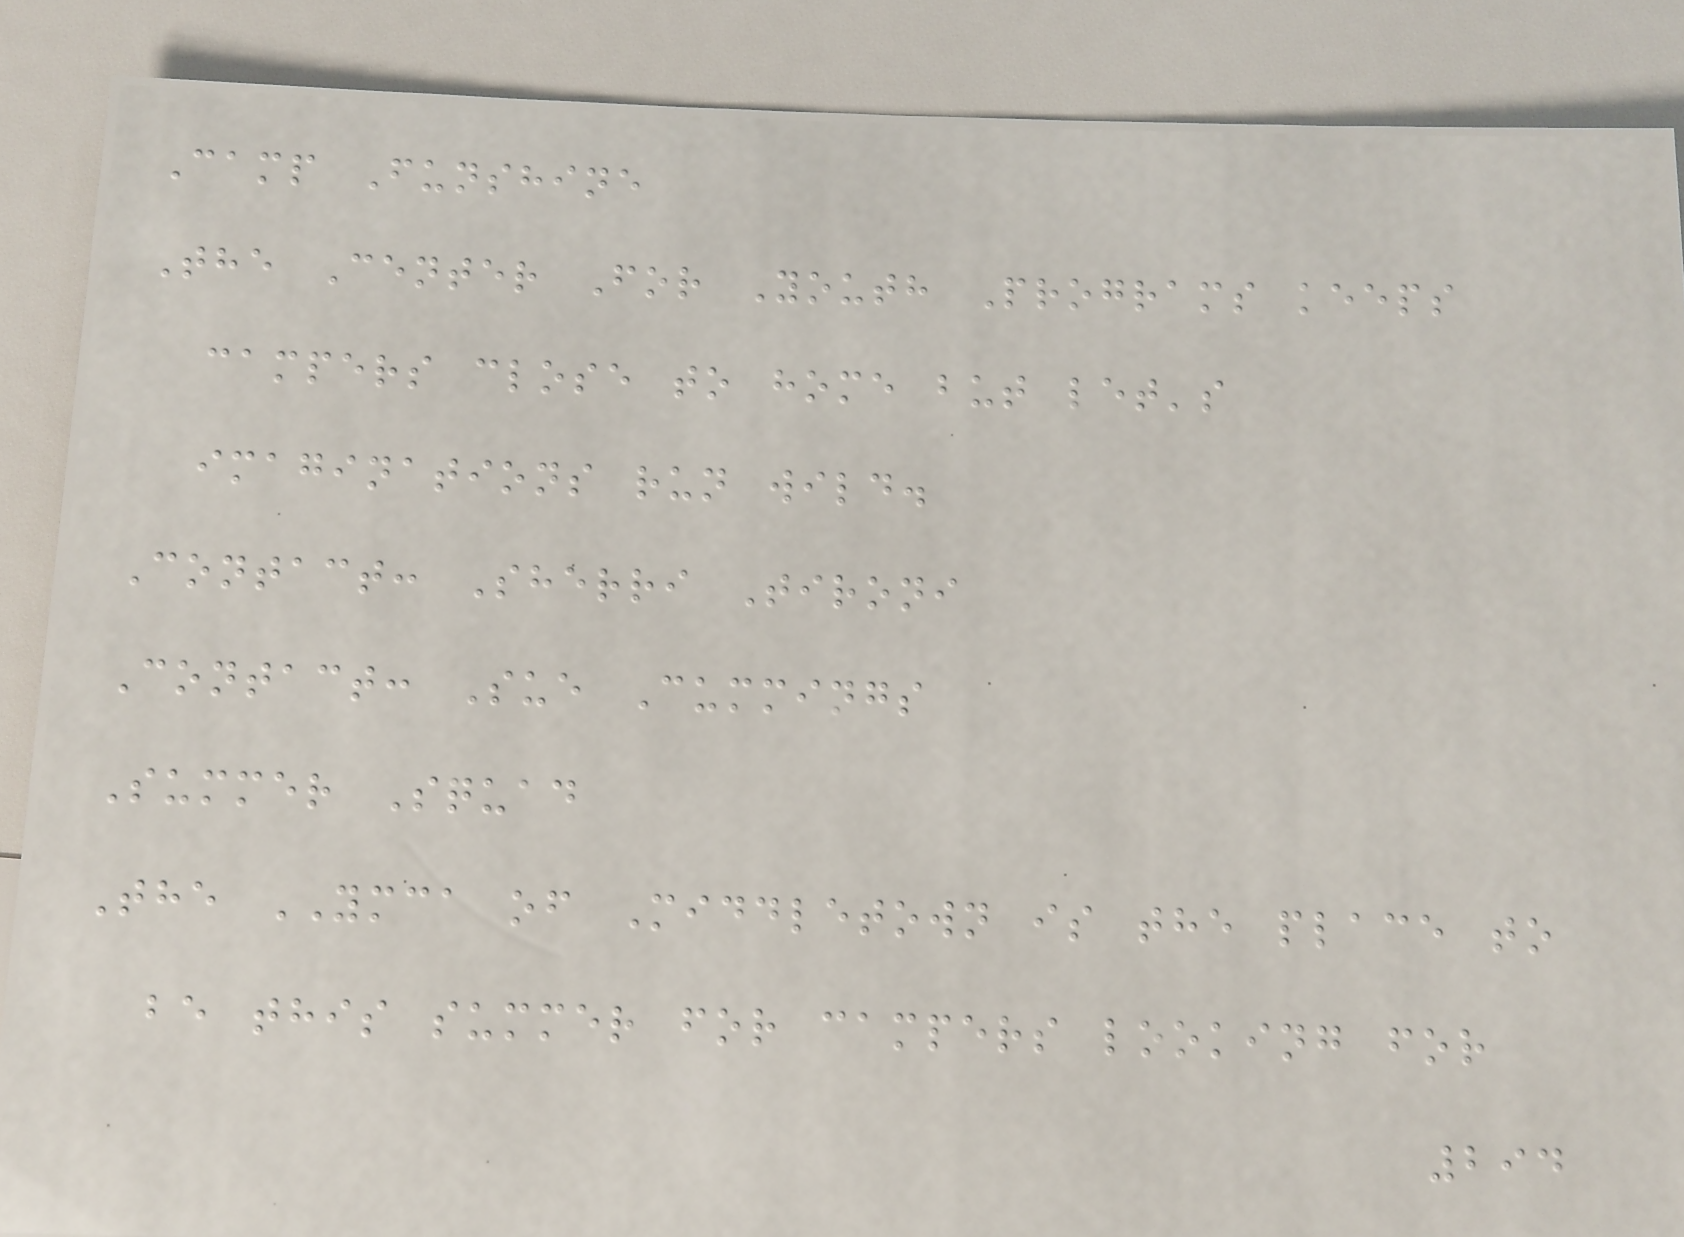Camp Funshine
The Center For Youth Programs keeps
campers close to home but let's
imaginations run wild.
Contact: Sherri Tironi
Contact: Sue Cummings
Summer Squad
The YMCA of Middletown is the place to
be this summer for campers looking for
294
